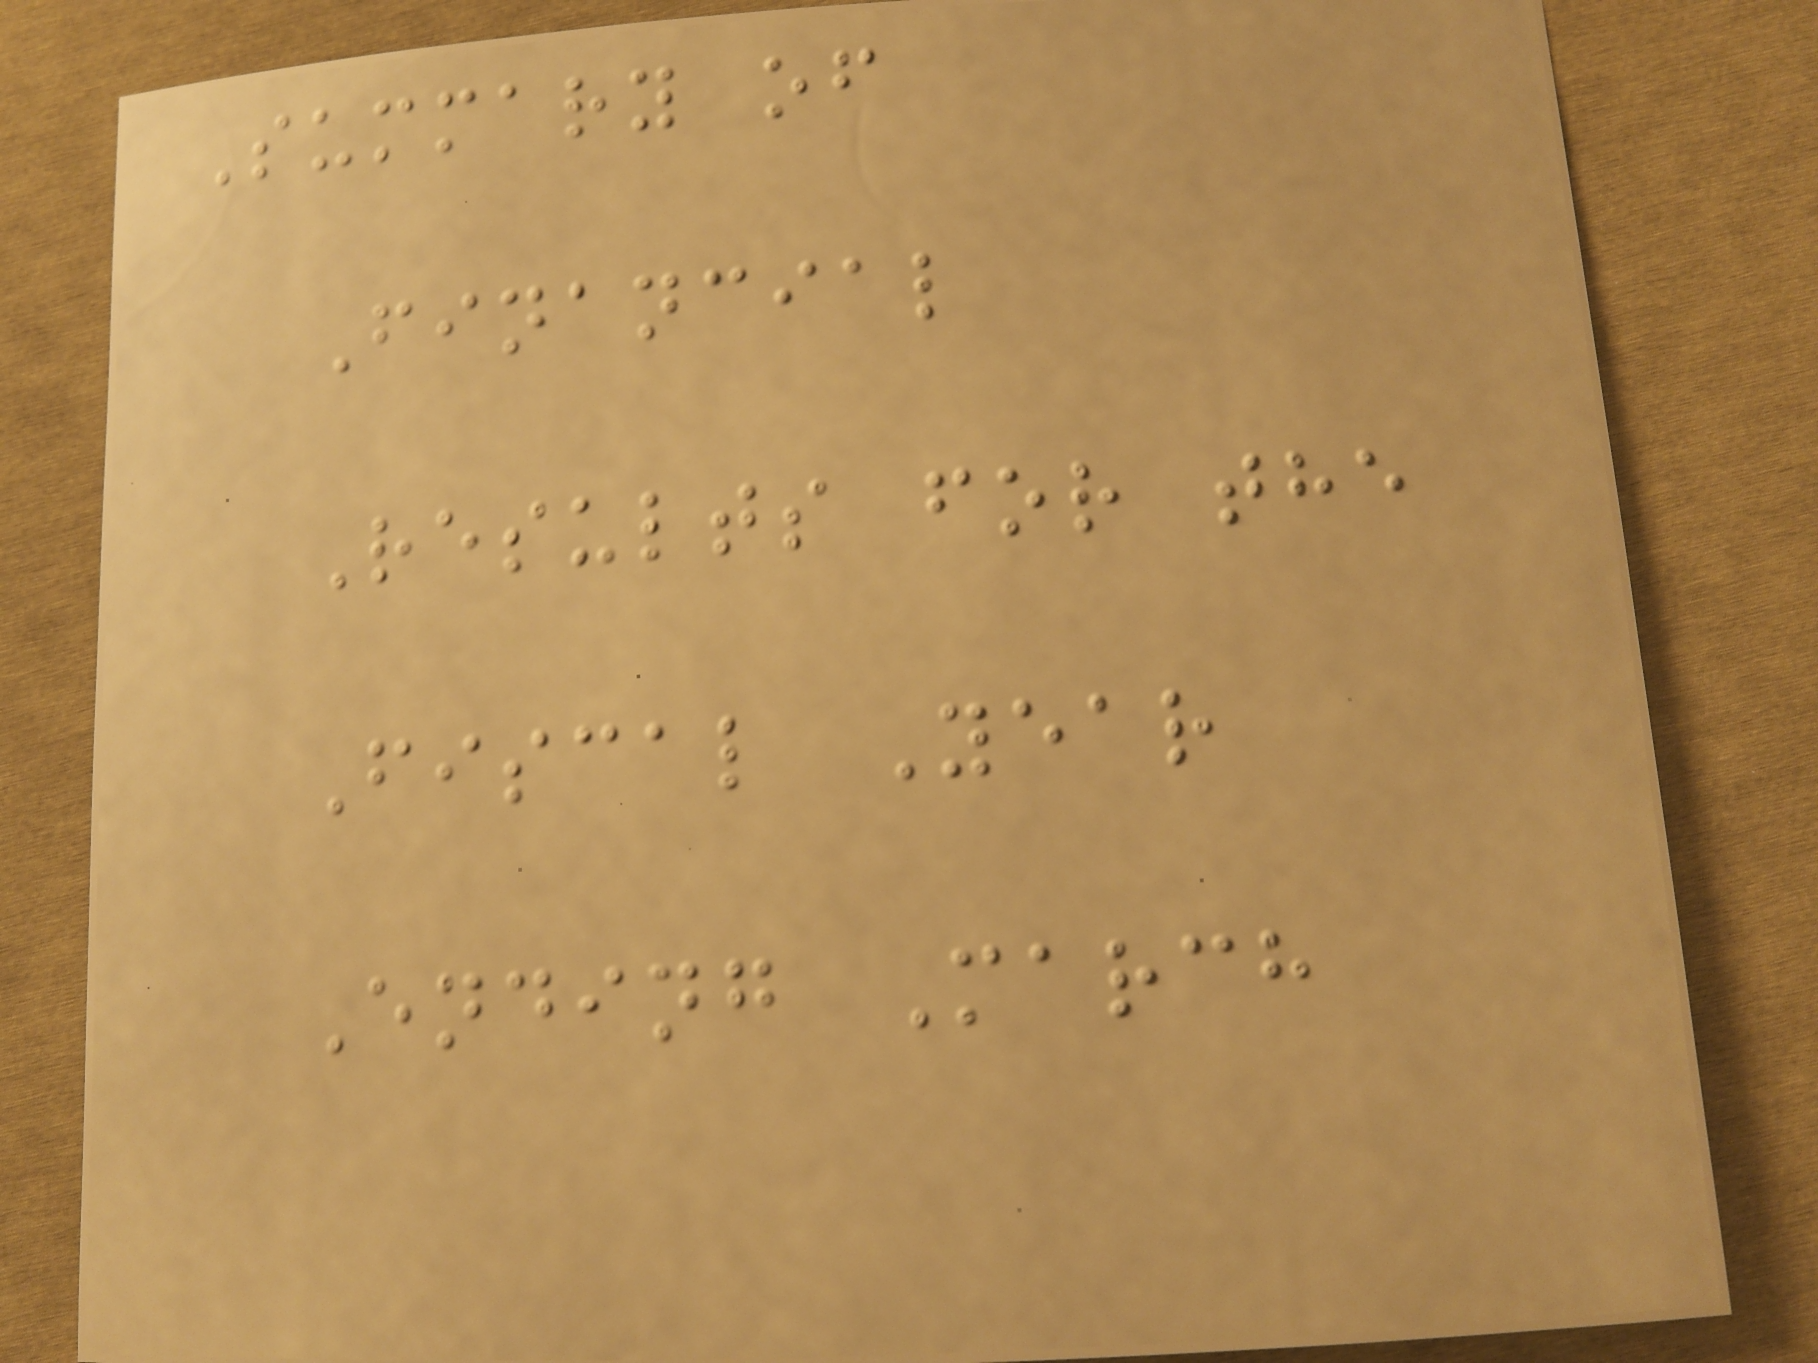Summary of
Financial
Results for the
Fiscal Year
Ending March
